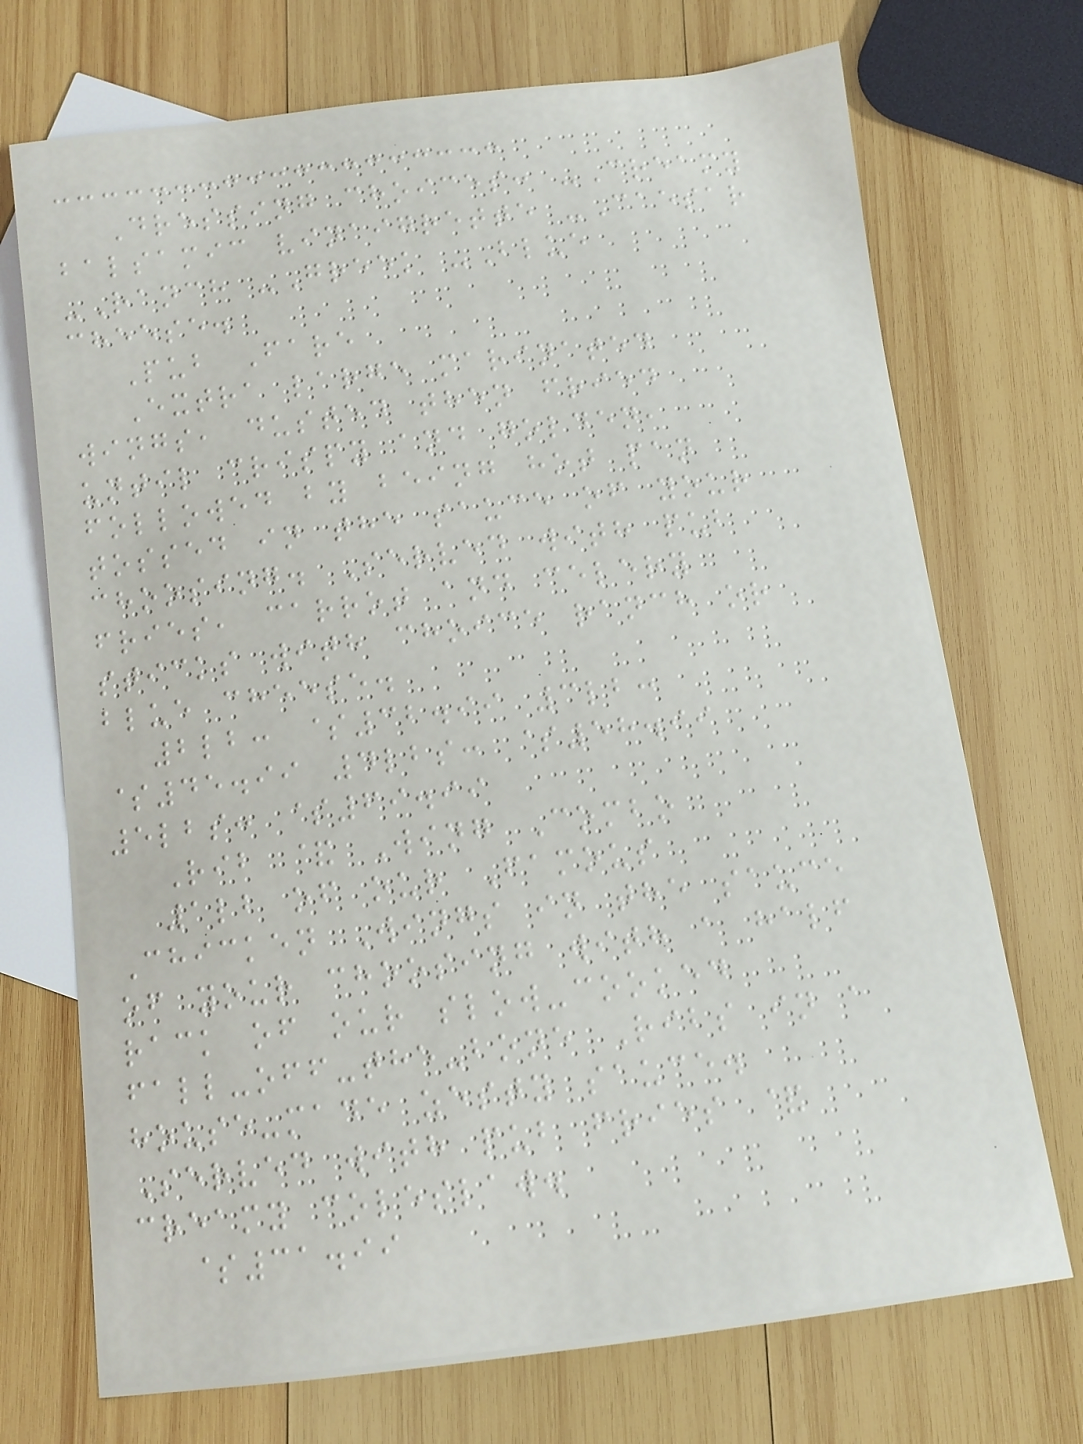Dressing choices: -Creamy
balsamic vinaigrette -Caesar
-Ranch -Greek -Blue
cheese.
Pub Fare
Extra large marinated
wings, dusted then fried
until crispy and golden,
followed by being hot pan
tossed in the sauce of your
choosing. Served with pub
fries, carrot and celery
sticks with choice ranch or
blue cheese.
2lb: $32.99 3lb:
$45.99 4lbs: $58.99
5lbs: $69.99
Rib & Wing Combo
1lb of our Famous
Chicken Wings in the sauce
of your choosing with a half
rack of our slow-cooked
fall-off-the-bone Ribs in a
house-made zesty sauce.
Served with pub fries &
creamy coleslaw.
$31.99
